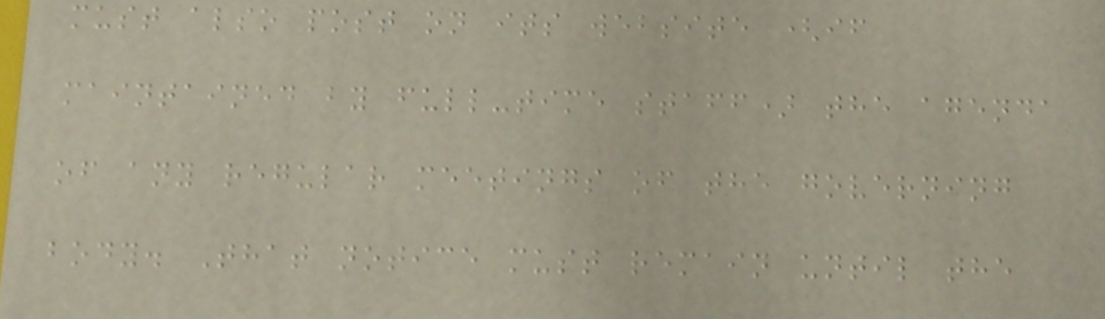must also post on its website (if
maintained by full-time staff) the agenda
of any regular meetings of the governing
body. That notice must remain until the
